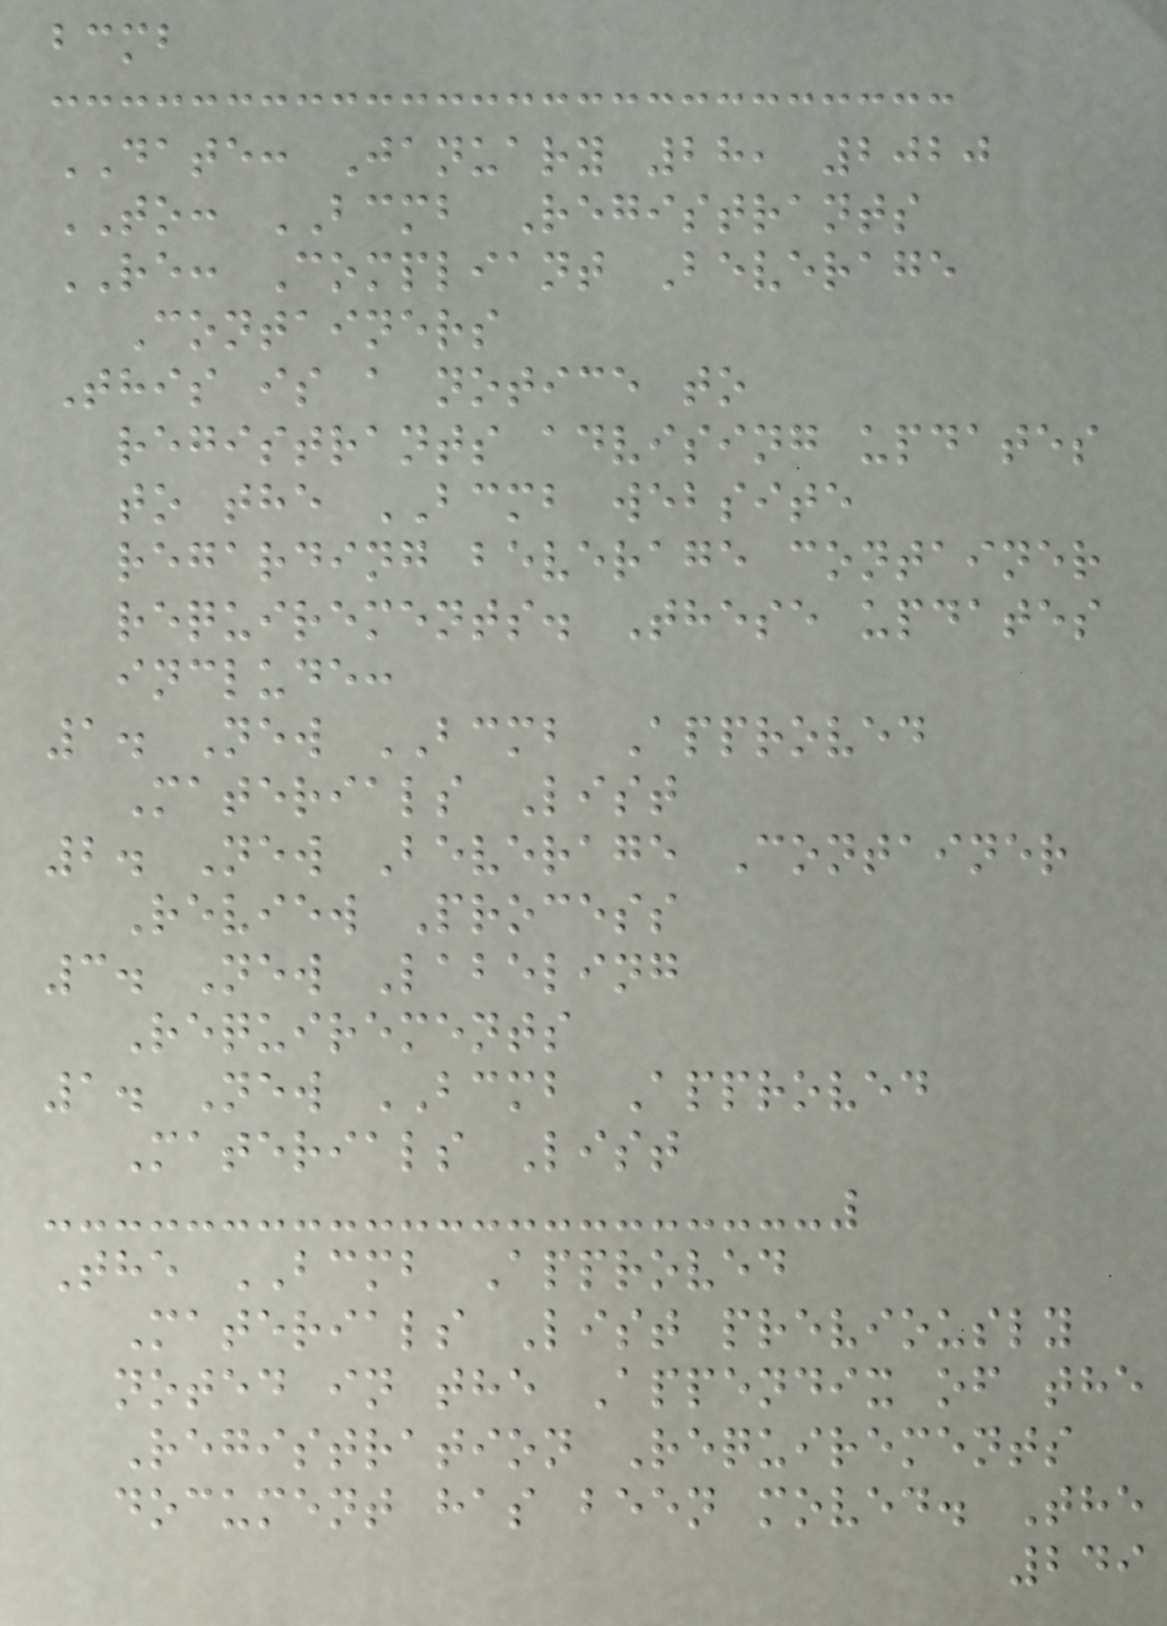bcmb
DATE: January 28, 2020
TO: BCMB Registrants
RE: Compliant Beverage
Containers
This is a notice to
registrants advising updates
to the BCMB website
regarding beverage container
requirements. These updates
include:
1. New BCMB Approved
Materials List
2. New Beverage Container
Review Process
3. New Labeling
Requirements
1. New BCMB Approved
Materials List
The BCMB Approved
Materials List previously
noted in the Appendix of the
Registration Requirements
document has been moved. The
249
